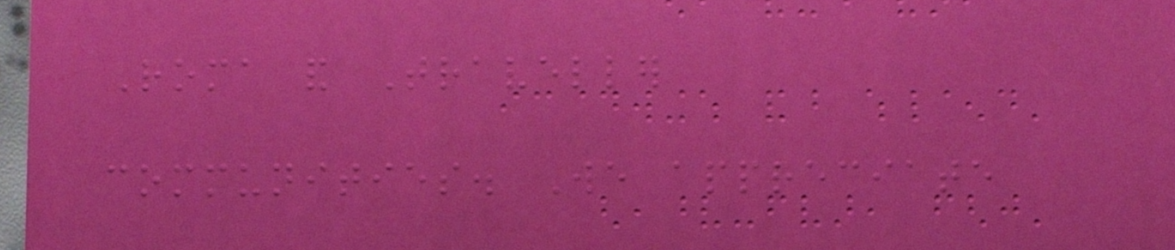Roma and Traveller
communities. We appreciate
